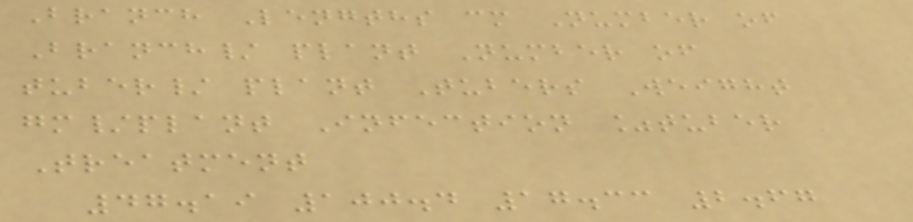Branch Lengths cm Number of
Branch/ plant Number of
tuber/ plant Tubers Weight
gm/plant Infection %tuber
Treatment
47.19 100.4 17.33 2.67
